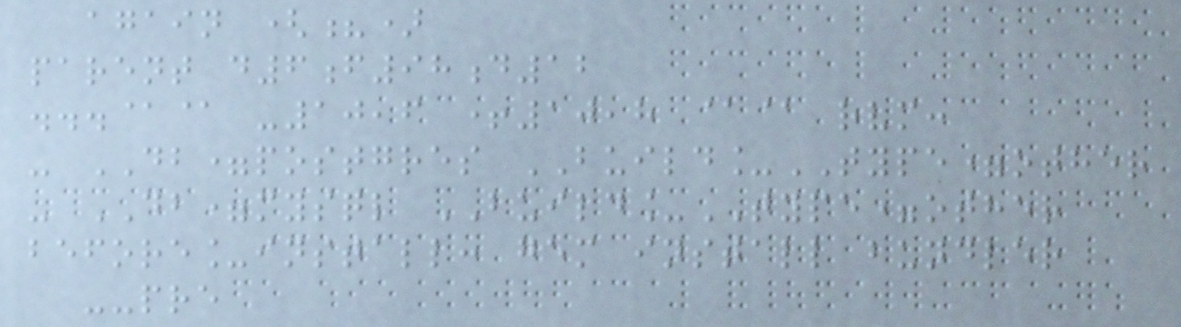again (?)
parent d6f98d12
...@@ -10,6 +10,8 @@ rvm:
- DB=postgres BUILD_TYPE=other
- DB=mysql BUILD_TYPE=other
before_install: gem install bundler
--pre
